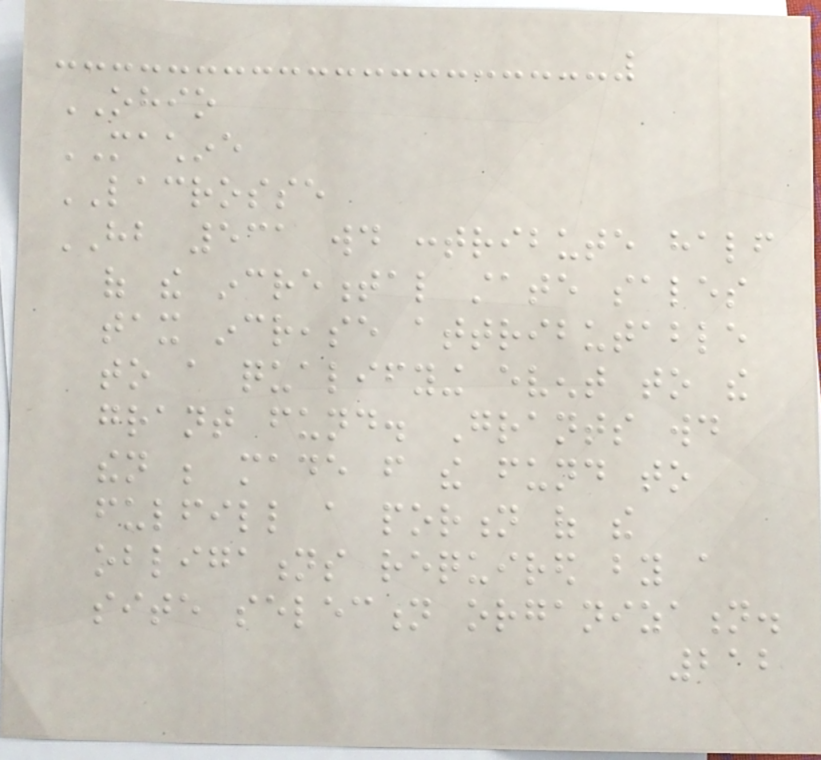OHIO
MACHINE
LACROSSE
HB 531 would contribute half
of the incremental state sales
tax increase attributable
to a qualifying event to the
grant fund. Grants would
then be made from the fund to
fulfill a portion of the
obligations required by a
site selection organization.
212
